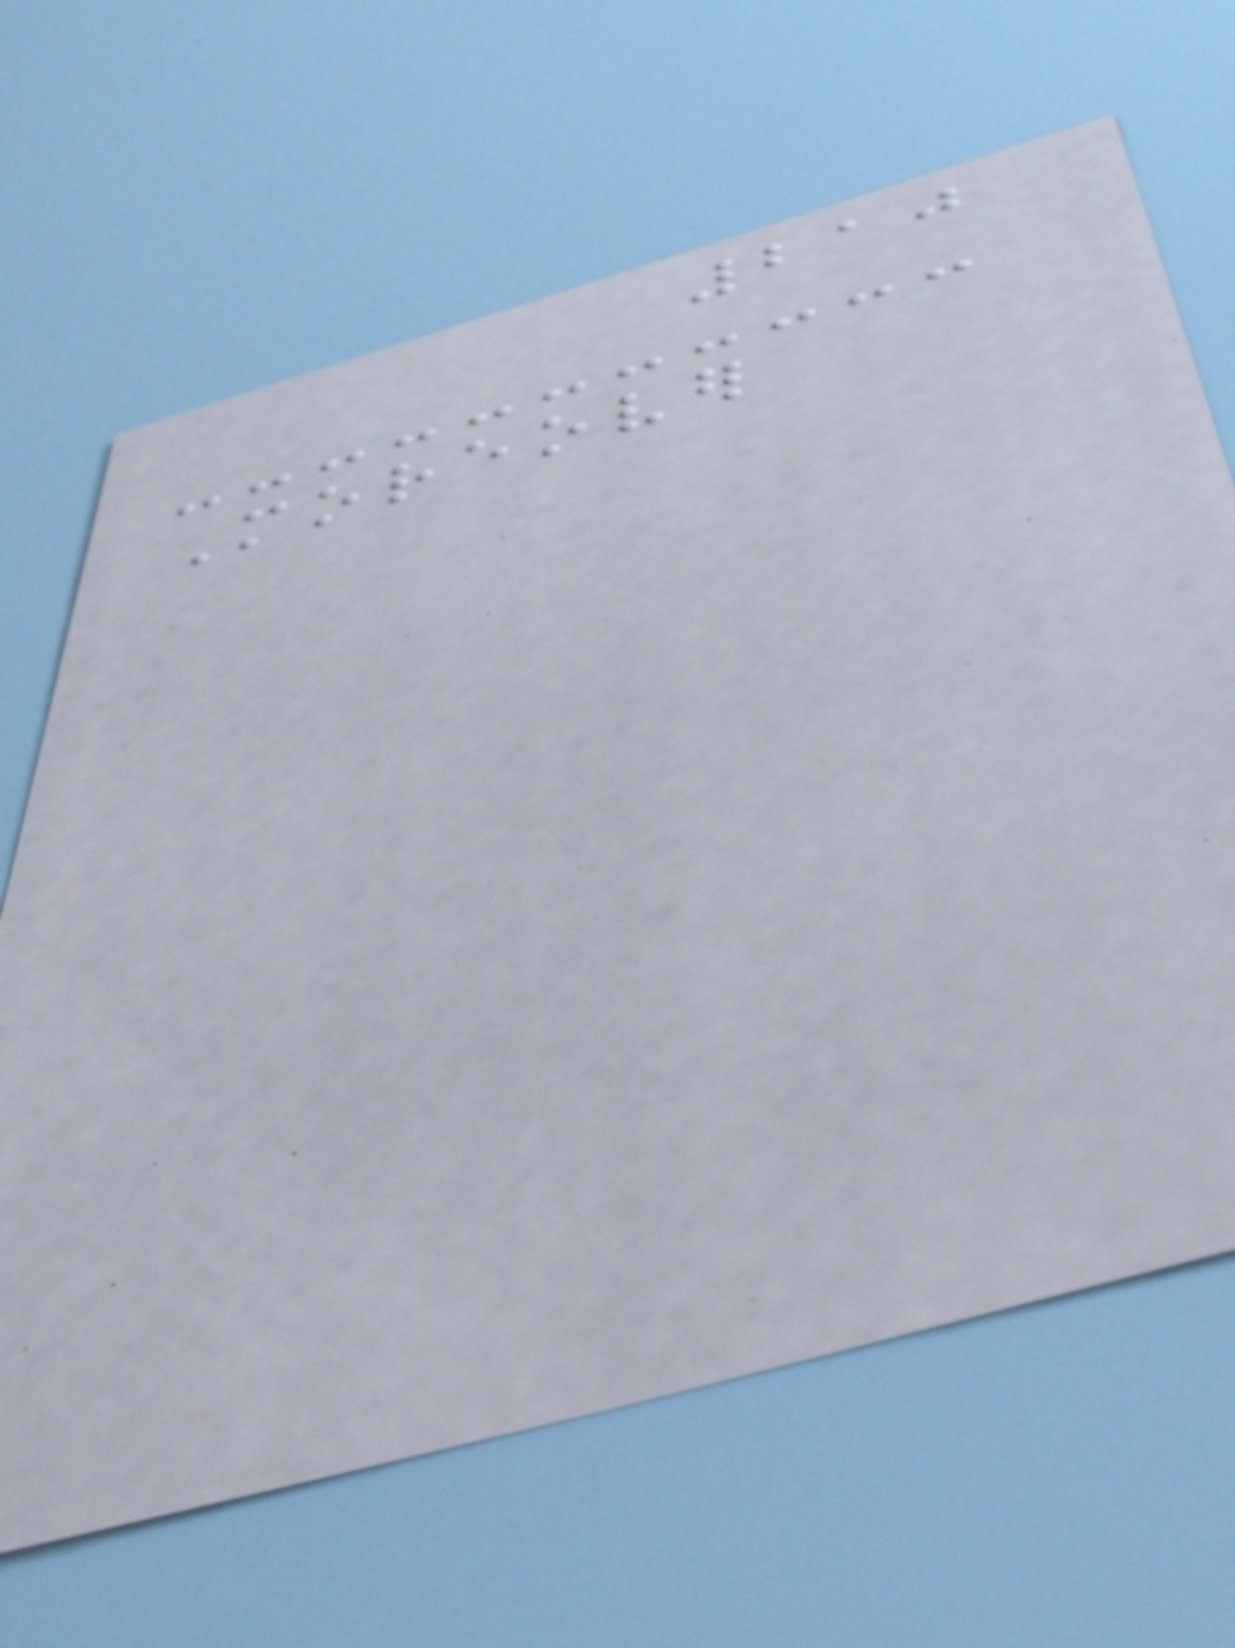210
Moreover
